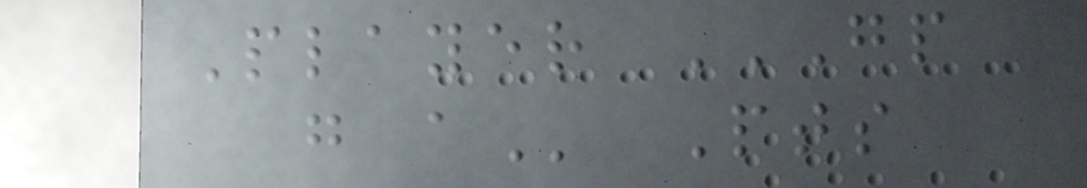Player GP
G A Pts
